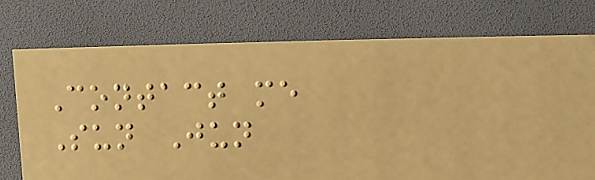Contact me
Sun Jun
